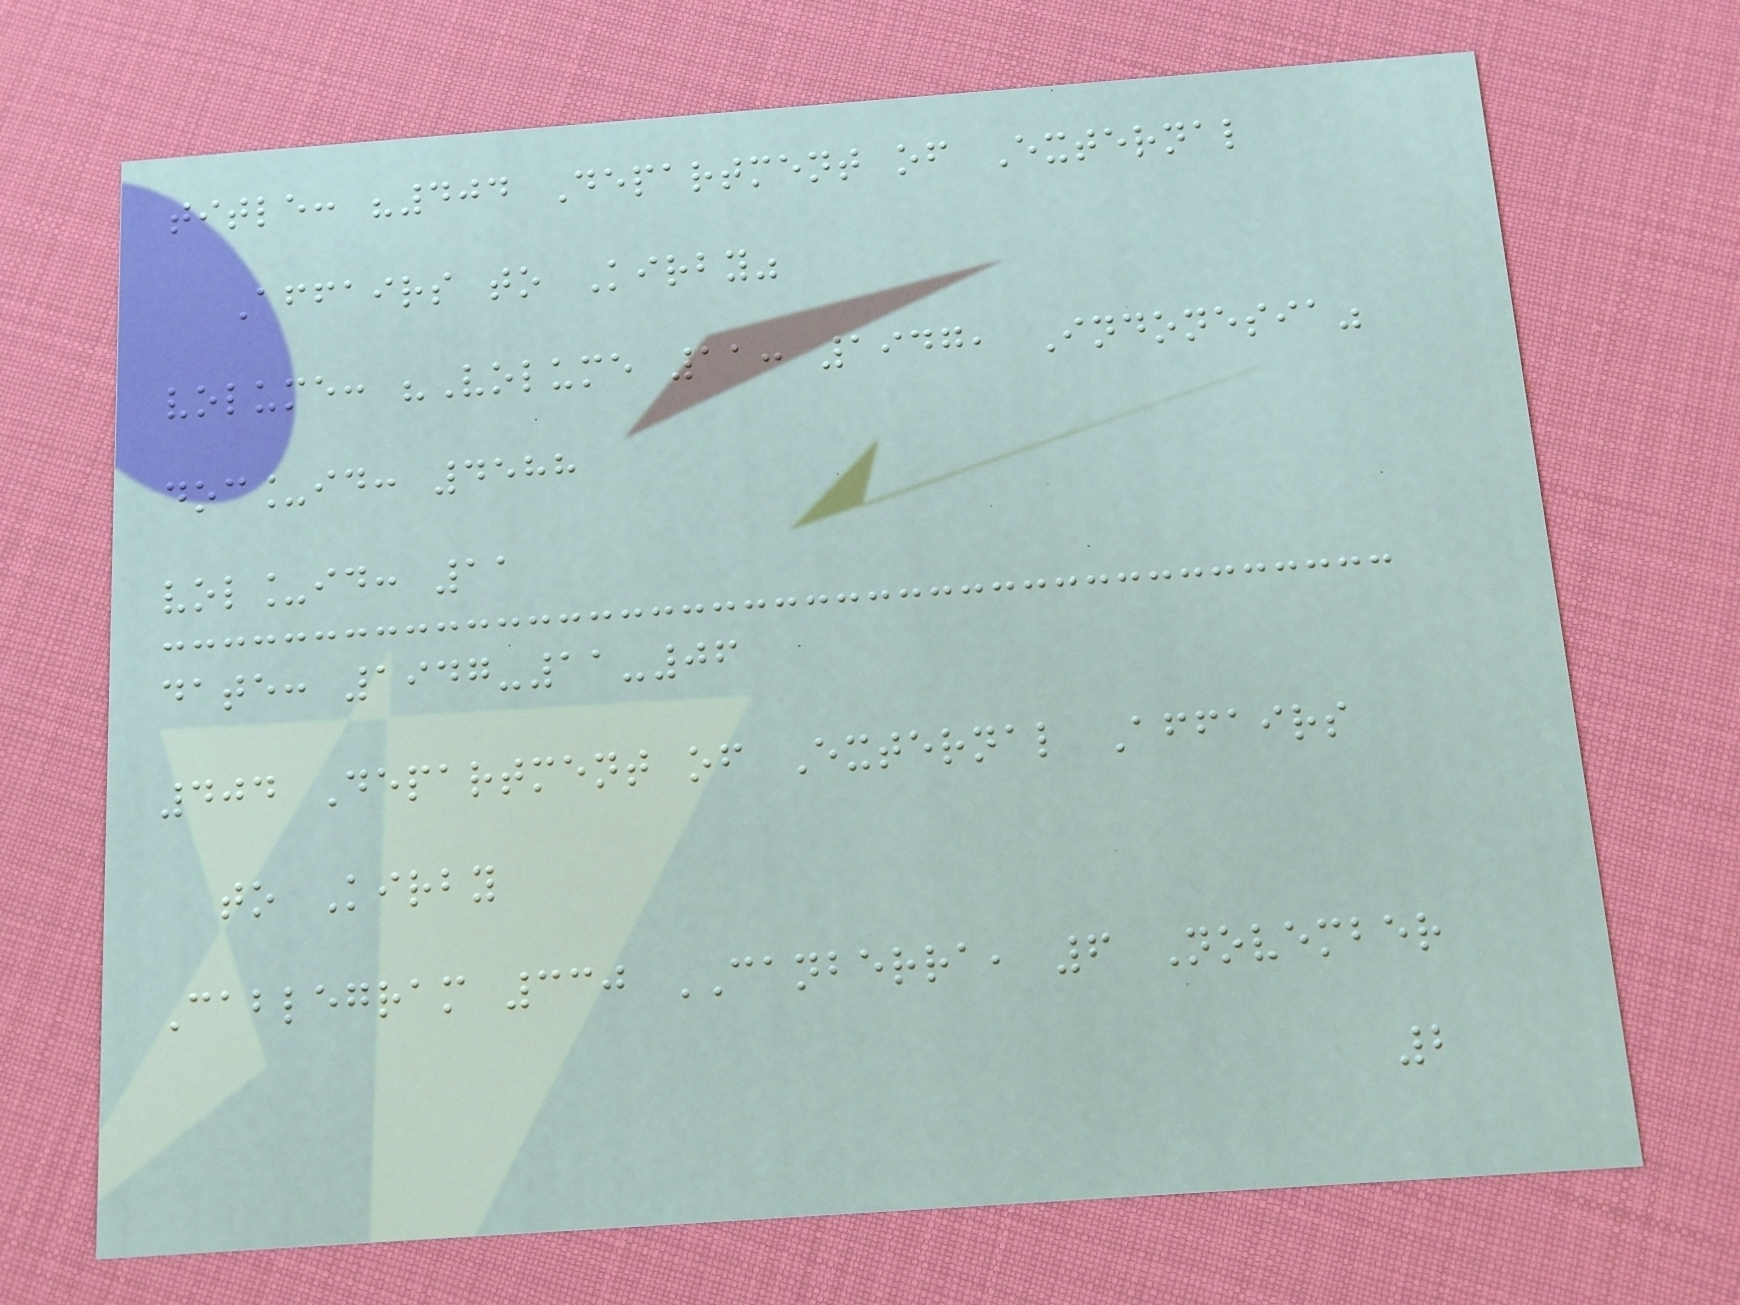title: "404 Department of External
Affairs to Kirby"
volume: "Volume 11: 1947, Indonesia"
doc_id: 4588
vol_id: 11
date: 1947-11-06
404 Department of External Affairs
to Kirby
Cablegram 330 CANBERRA, 6 November
2
